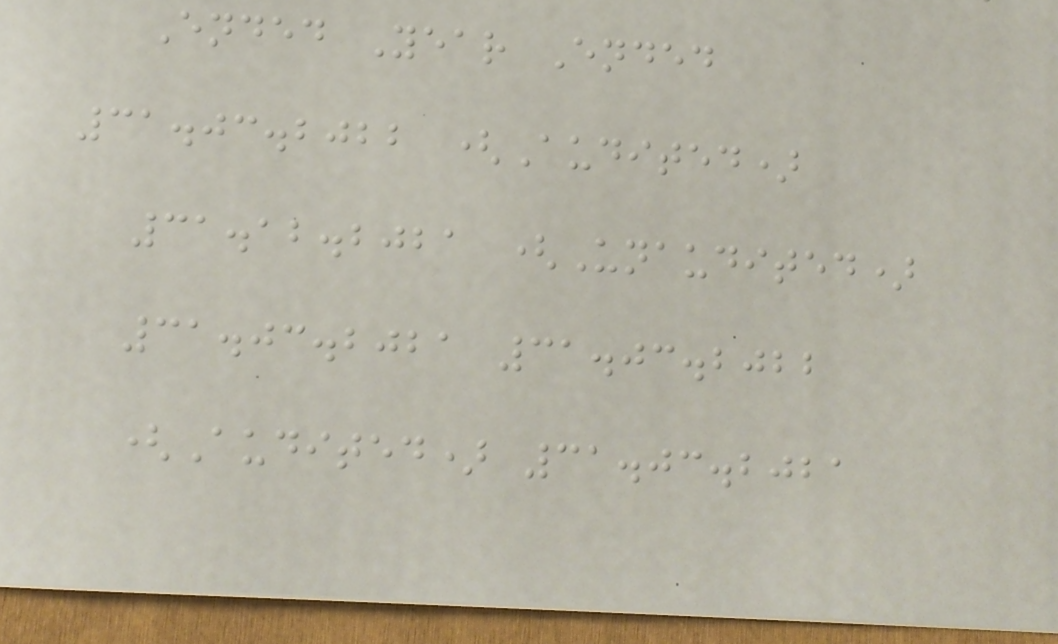Ended Year Ended
31.03.2022 (Audited)
31.12.2021 (Unaudited)
31.03.2021 31.03.2022
(Audited) 31.03.2021
